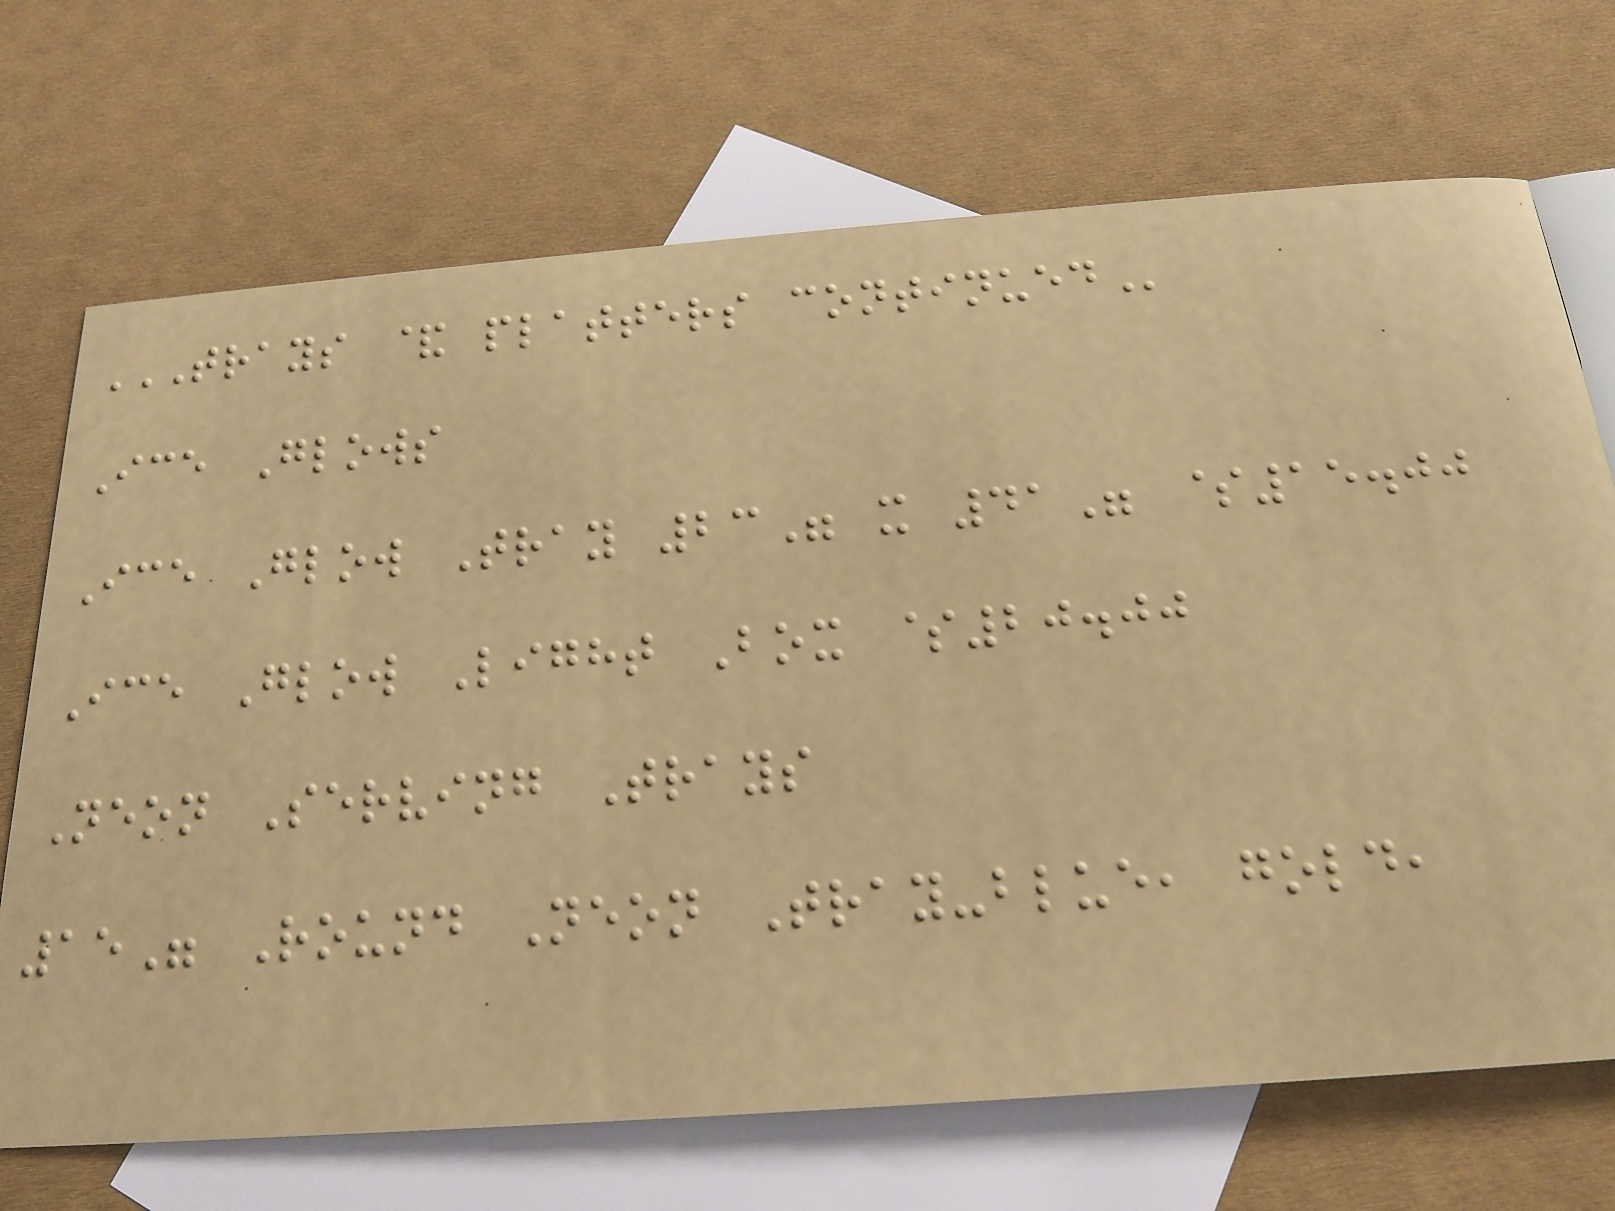TRAYS & PLATTERS CONTINUED
Ice Glows
Ice Glow Tray 23" x 41" $15.00
Ice Glow Light Box $20.00
Neon Serving Trays
15" Round Neon Tray-blue, gold,
